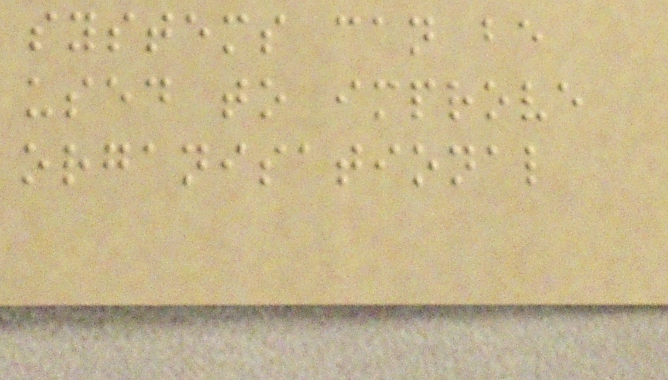systems can be
used to improve
organisational
